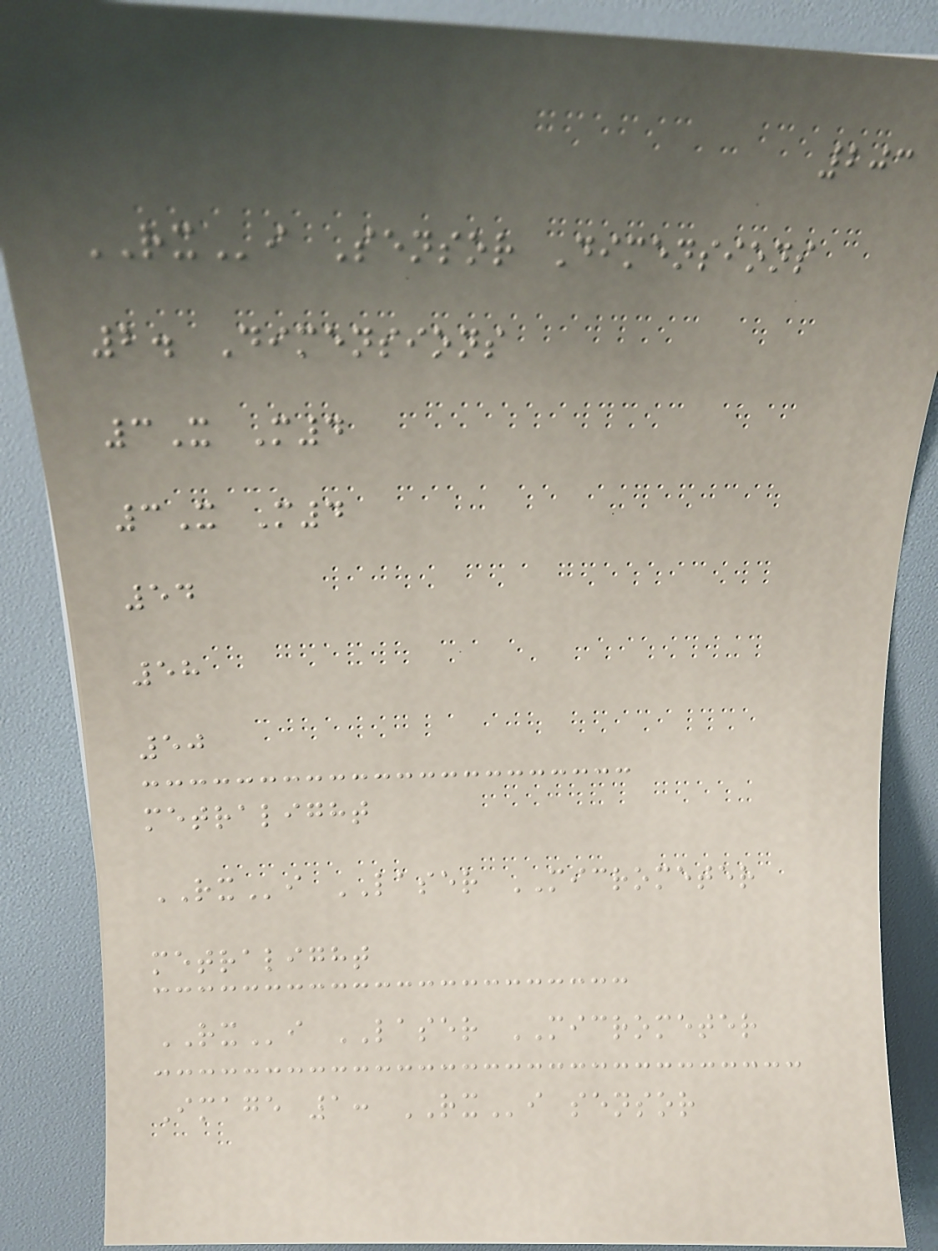203
RXi Sensor Dimensions
2. Dimensions
3X M4
3X M4
54
58
50
metralight
RXi LASER MICROMETER
metralight
RXi LASER MICROMETER
Image 1: RXi sensor
